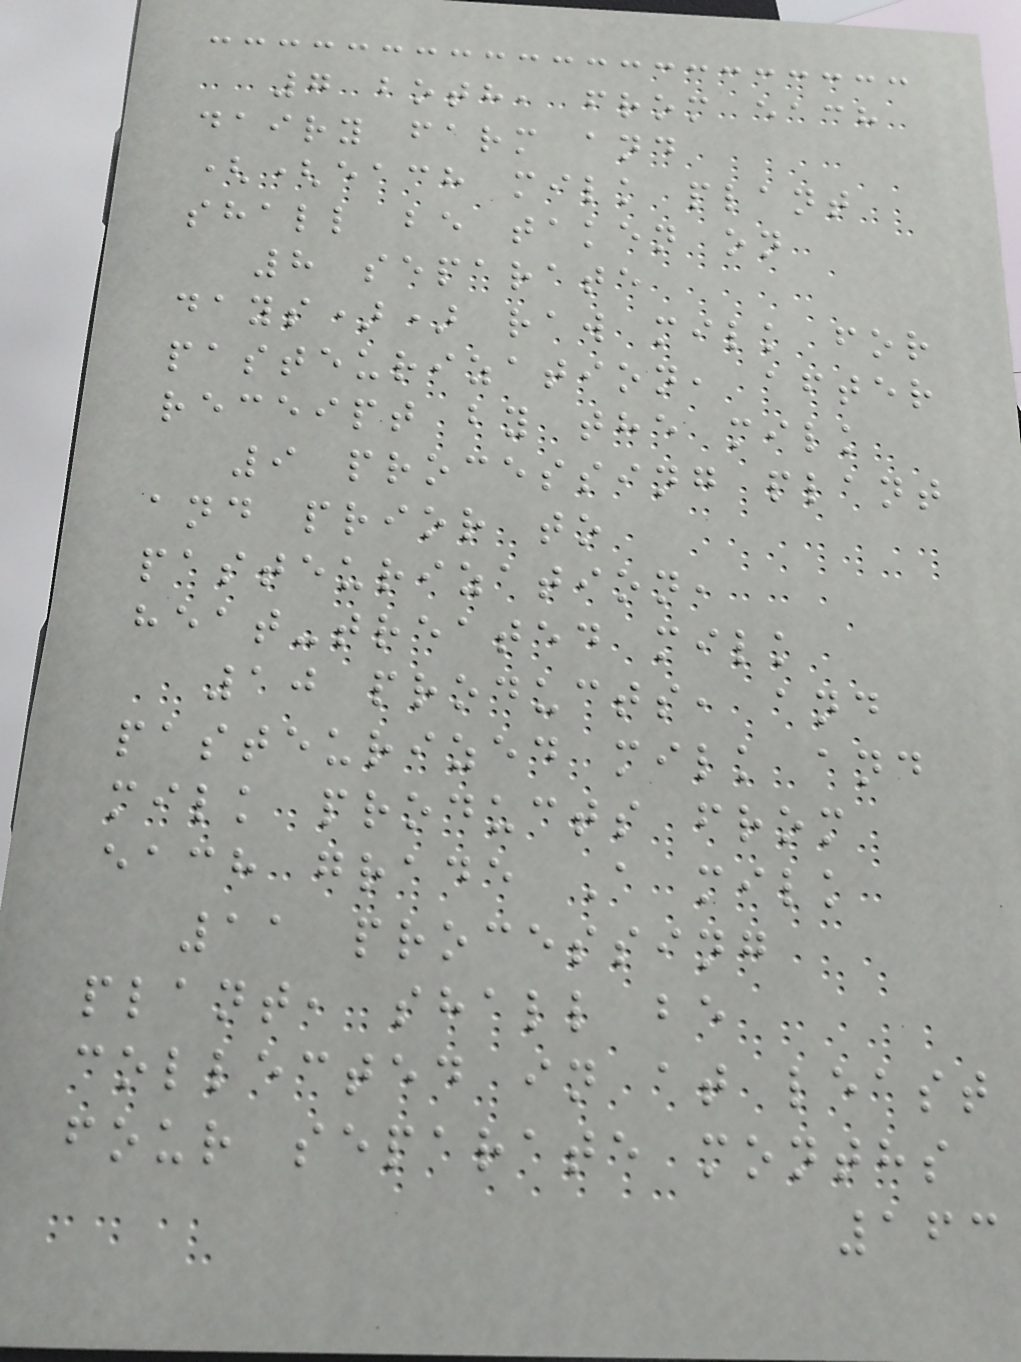7 both, from each
dairy farm and
((each milk plant
shall be taken on
8 separate
days)) raw milk for
pasteurization, after
receipt by the milk
9 processing plant
and prior to
pasteurization,
heat-treated milk
10 products, and
pasteurized milk and
milk products from
each grade A milk
11 processing
plant, shall be
collected in at least
four separate months
163
